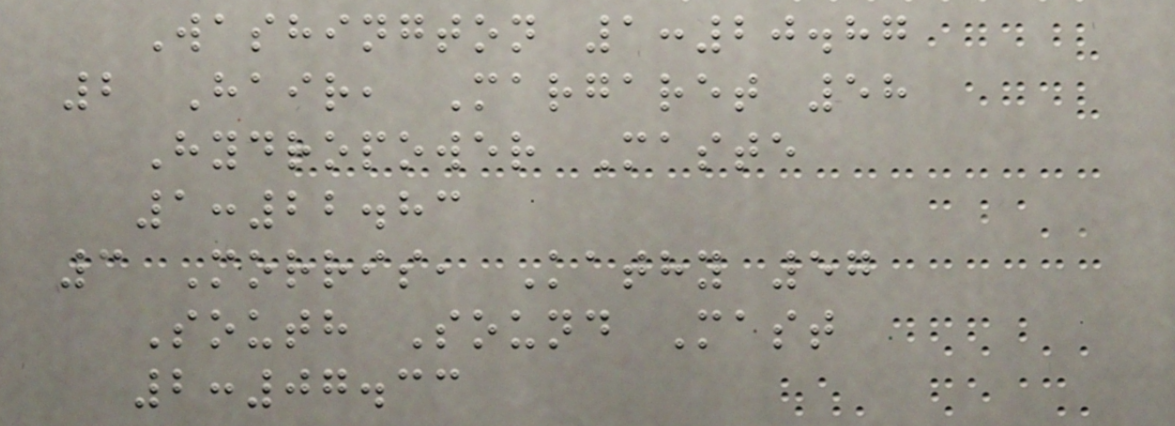Washington 1:20.87
2 Hair, Margaret 58
Hydropower Maste
1:22.83
3 Morris, Kathy 57
South Sound Mast
2:07.33
